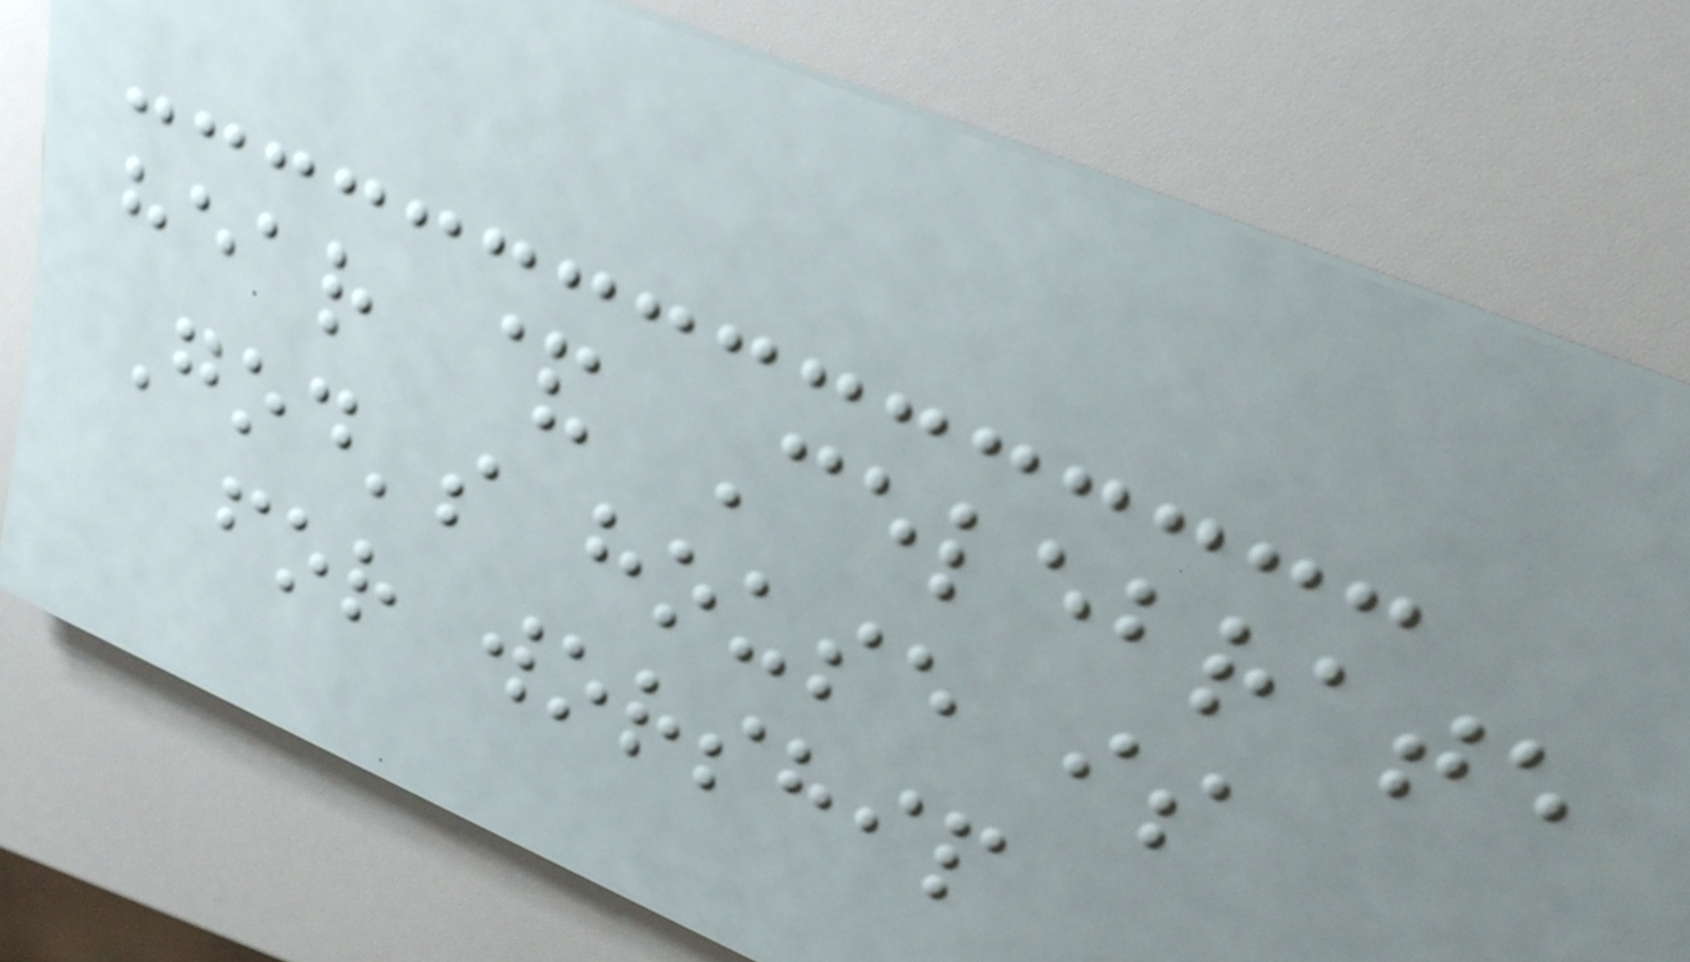hear & Celebrate
God's house is
for worship
